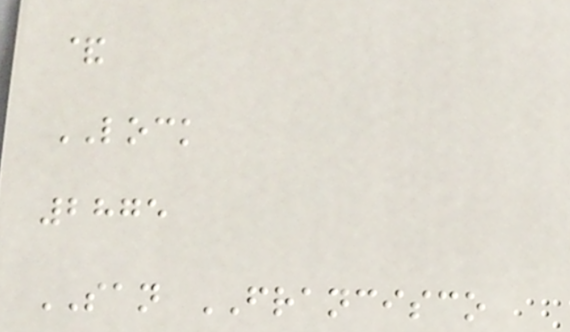&
LOCK
2875
SAN FRANCISCO
